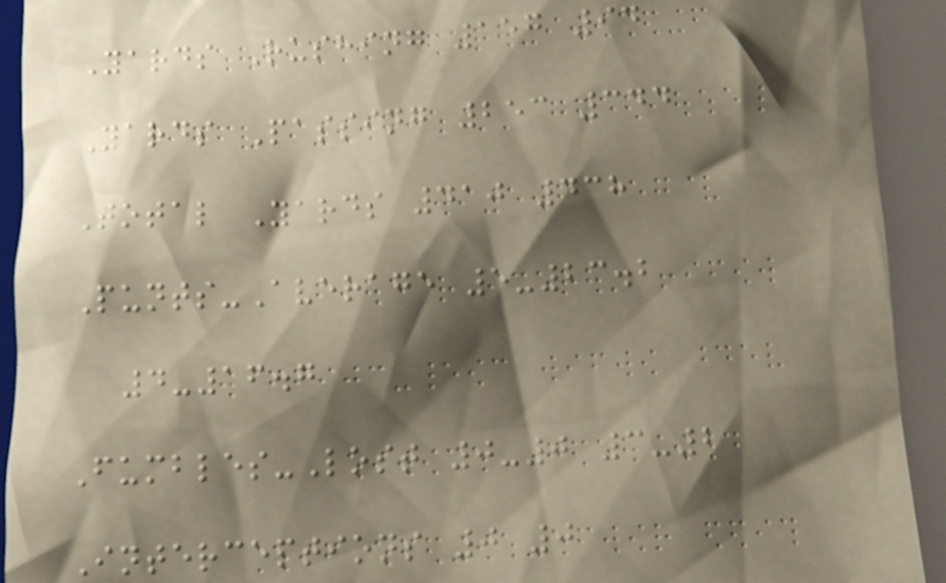Yards Rushing 157 94
Yards Passing 253 344
Total Yards 410 438
Punts-Average 5-23.2
4-16.7
Fumbles-Lost 0-0 3-2
Interceptions 0 0
